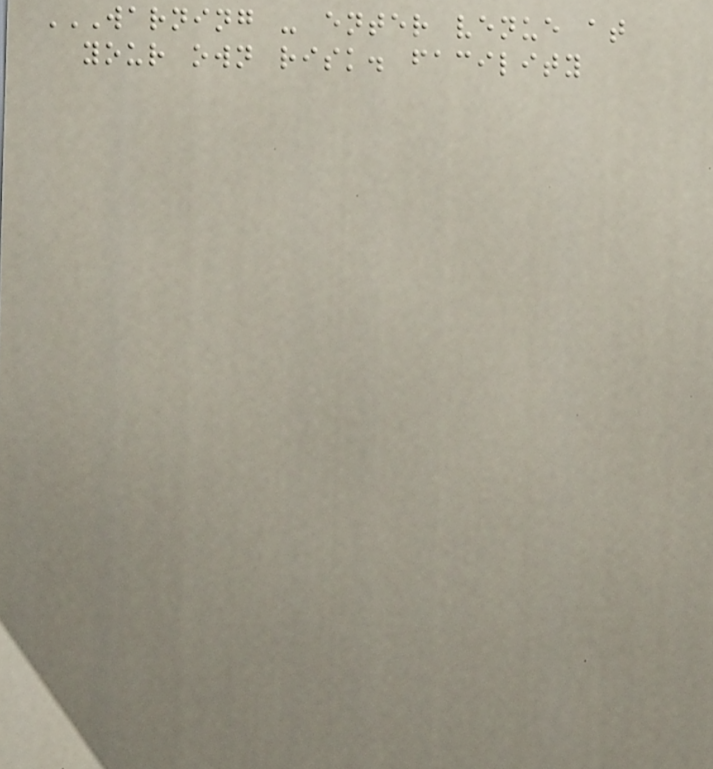WARNING - ENTER VENUE AT
YOUR OWN RISK. FACILITY
